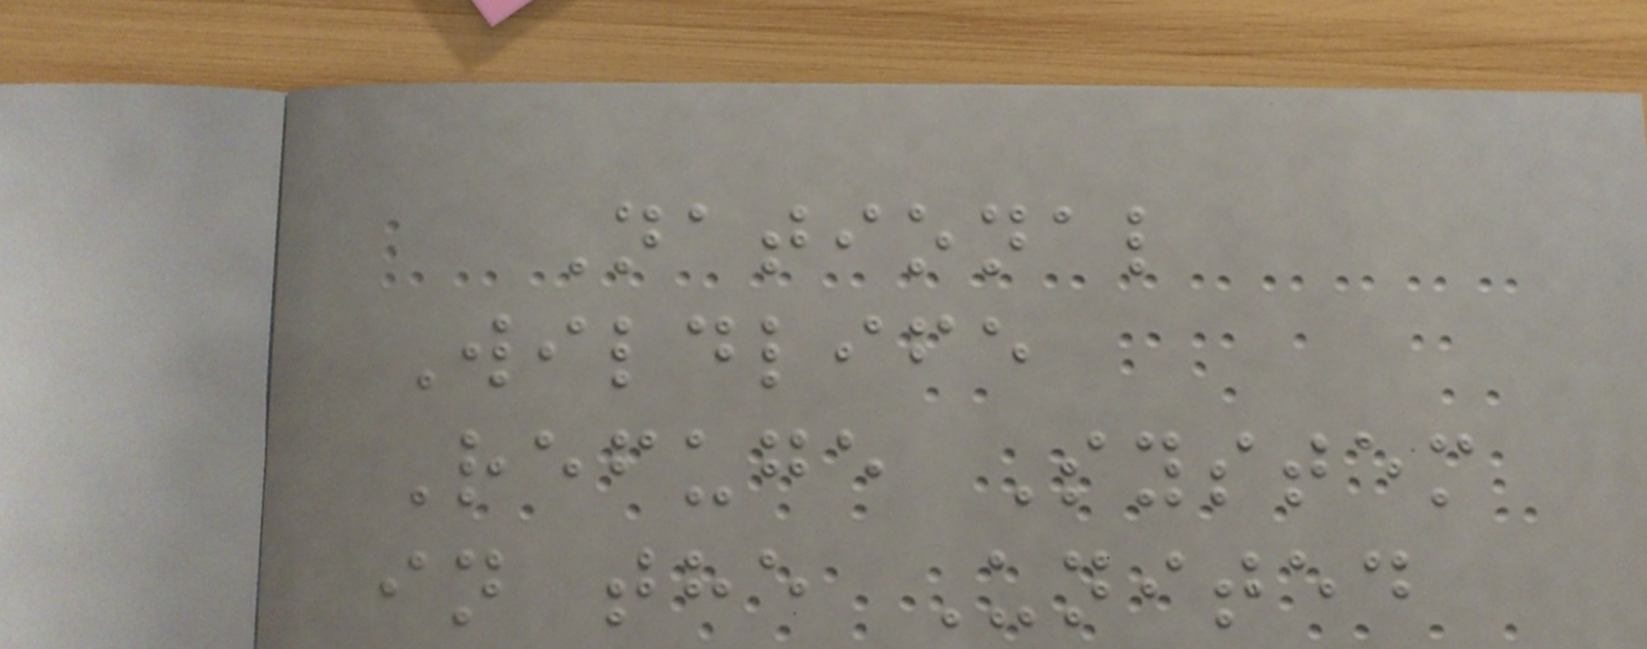National
Wildlife
Refuge System
in the United
